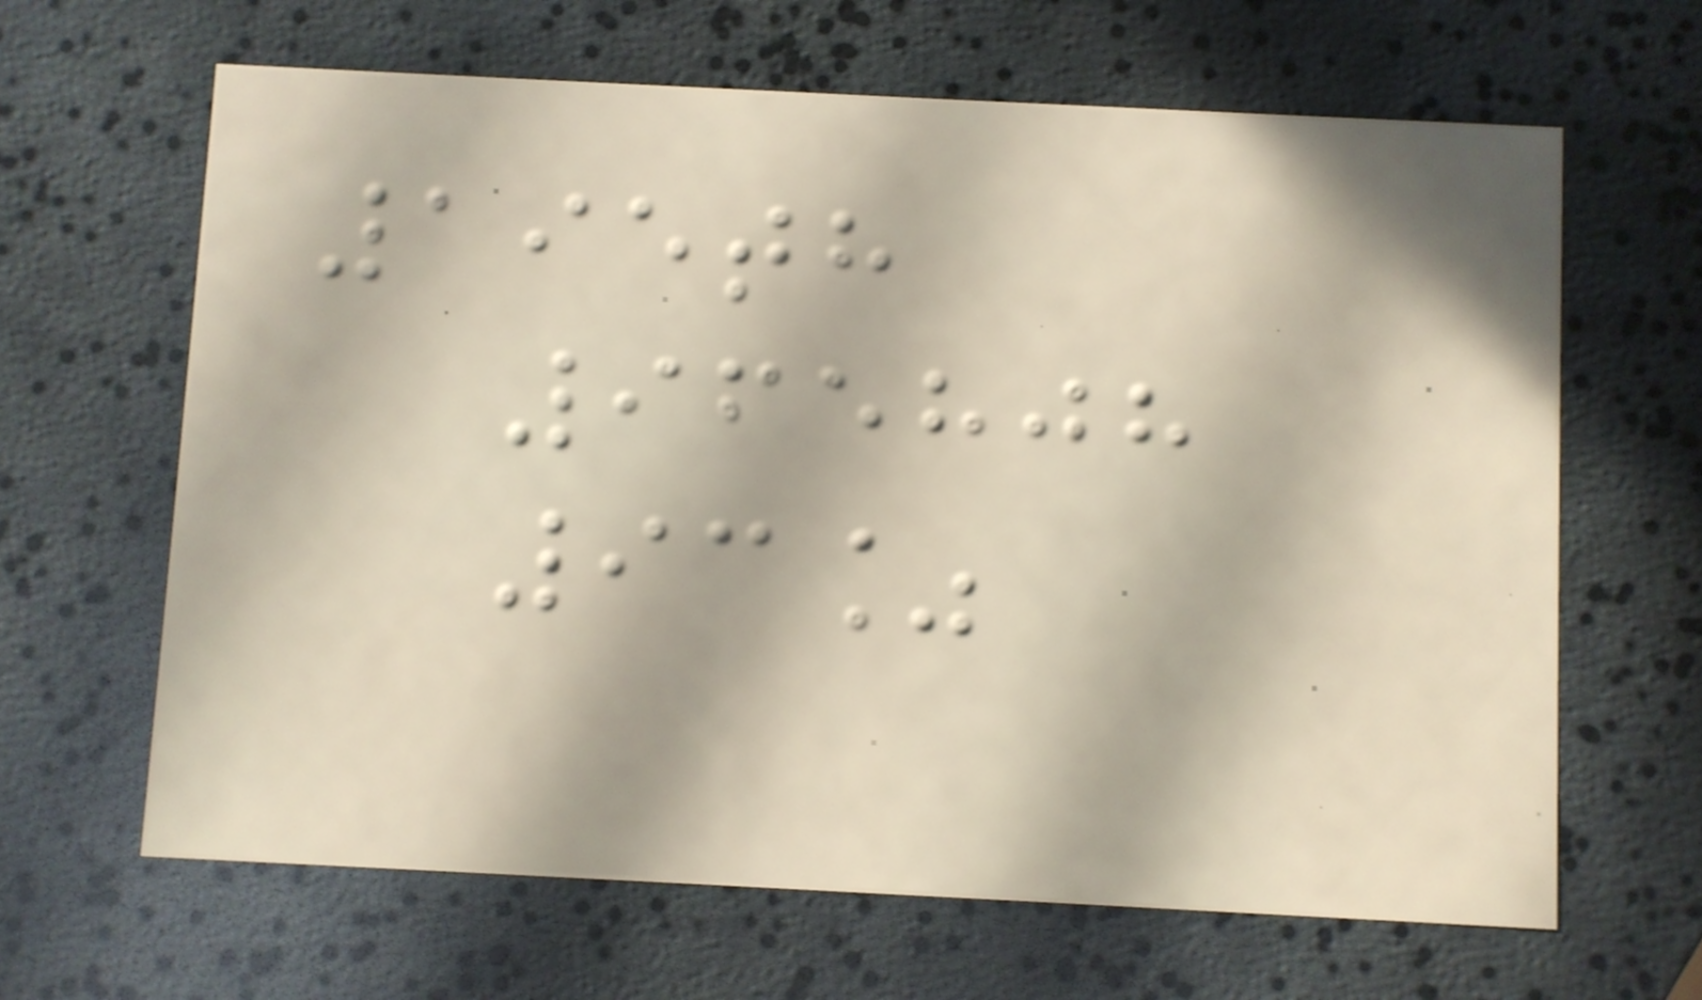195th
965808
93%
